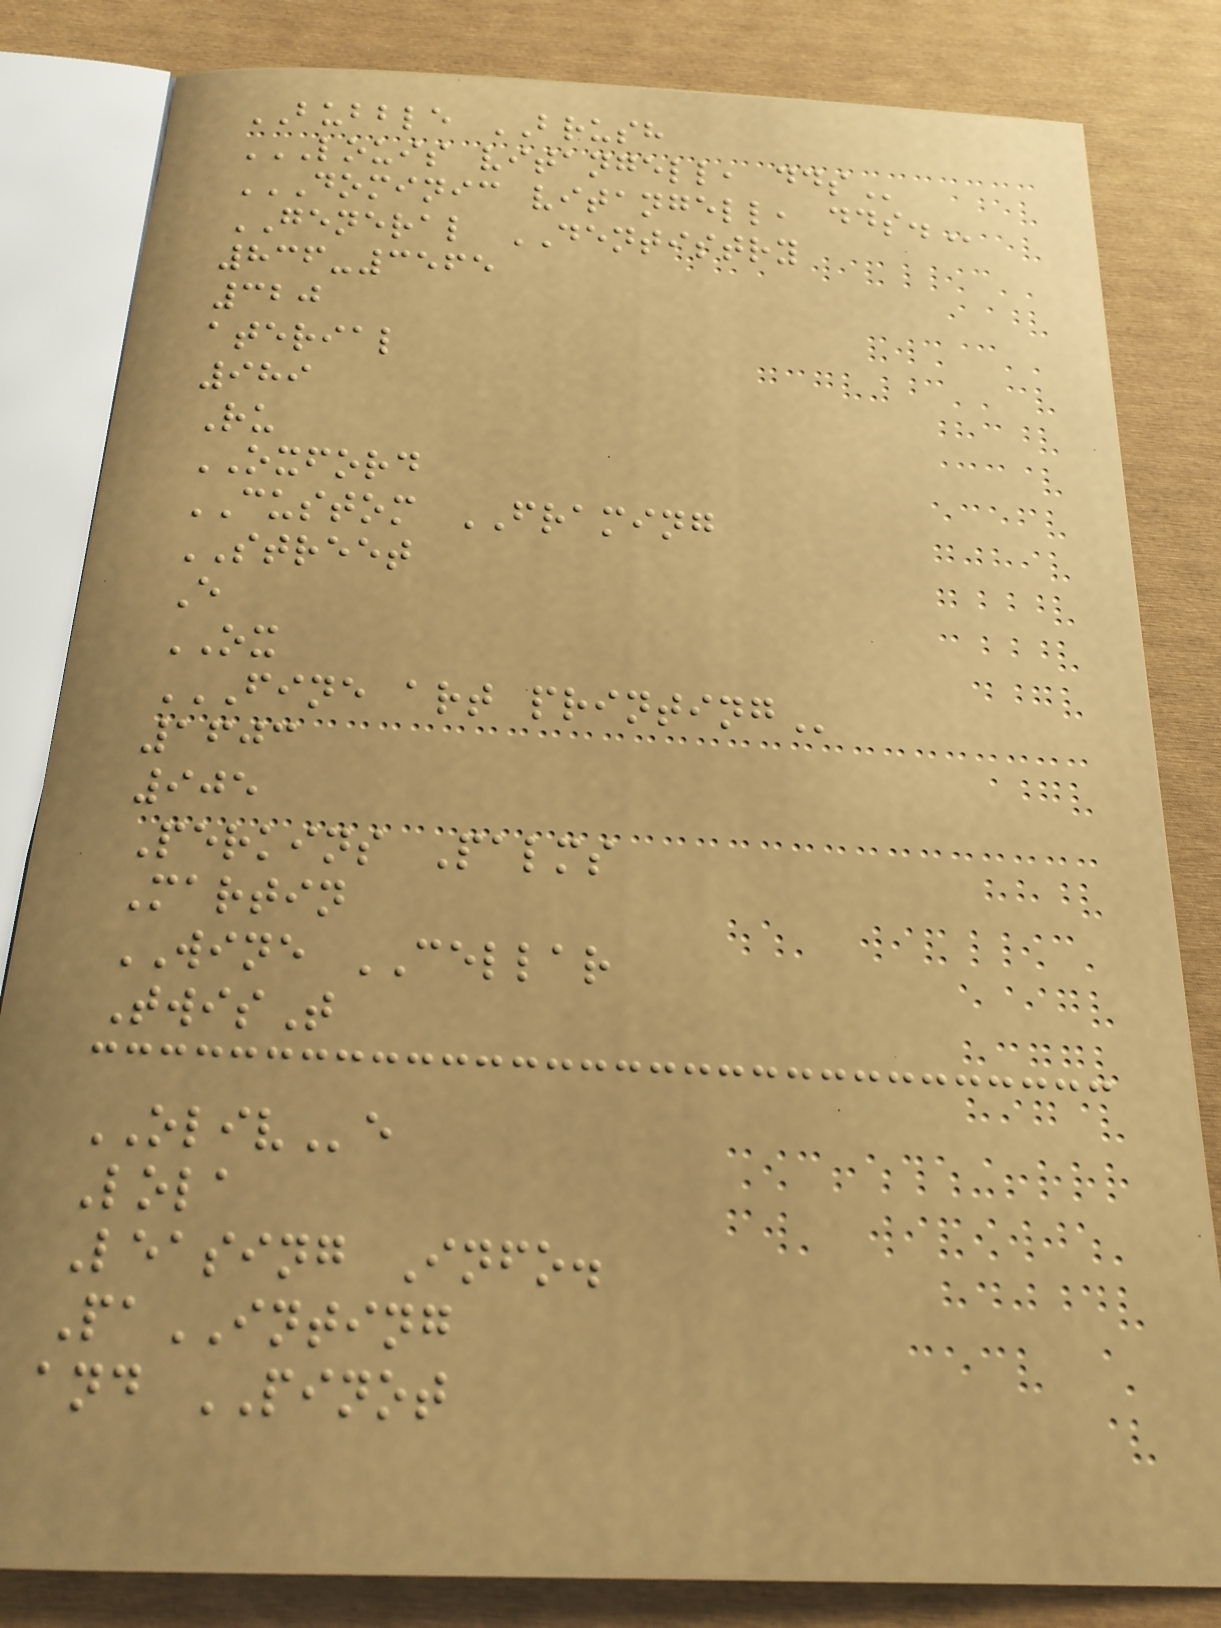BUBBLE BRUSH
LOUIS VITANGELL, DDS
DOMINIC VITANGELL, DDS.
GENERAL DENTISTRY
836-3565
320
aterial
989
Ru
OXFORD
CUSTOM FRAMING
STREET
E
OX
FINE ART PRINTING
1603
905
Perkins Palms
Martin
WINE CELLAR
TwisT
OLIVe
Lola
Leasing Info.
PaINTING
and PINOT
